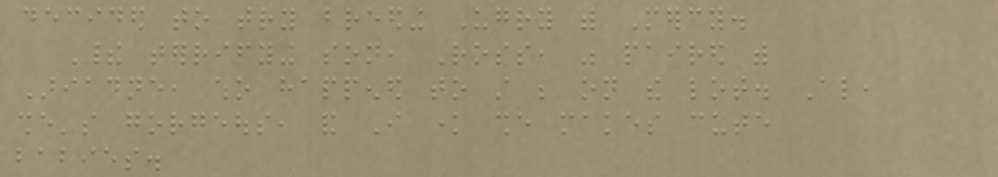decided to try breeding Ugry with Mercy.
Their terrifying son, Ross, was paired with
Ariadne, who happened to still be on the lot. Also,
she's gorgeous, and I know she makes cute
babies.
